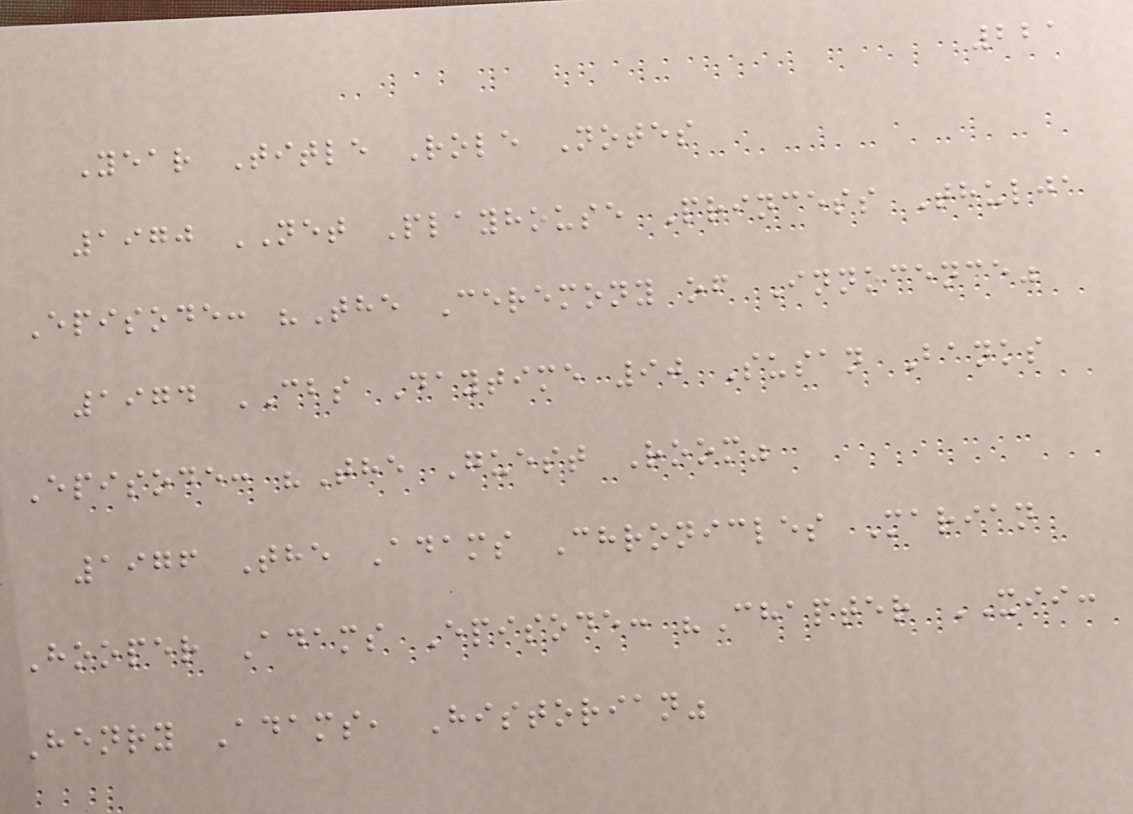221
Year Title Role Notes
1970 NET Playhouse Princess Thulja
Episode: "The Ceremony of Innocence"
1974 CBS Daytime 90 Susan Banks
Episode: "The Guest Room"
1976 The Adams Chronicles Marian
Hooper Adams Episode: "Chapter XII:
Henry Adams, Historian"
